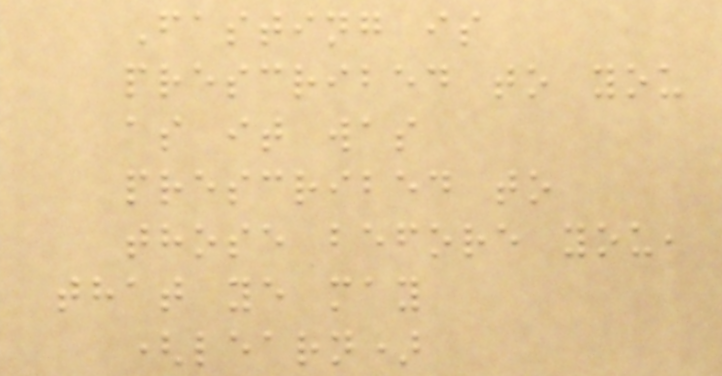Fasting is
prescribed to you
as it was
prescribed to
those before you,
that ye may
(learn)
